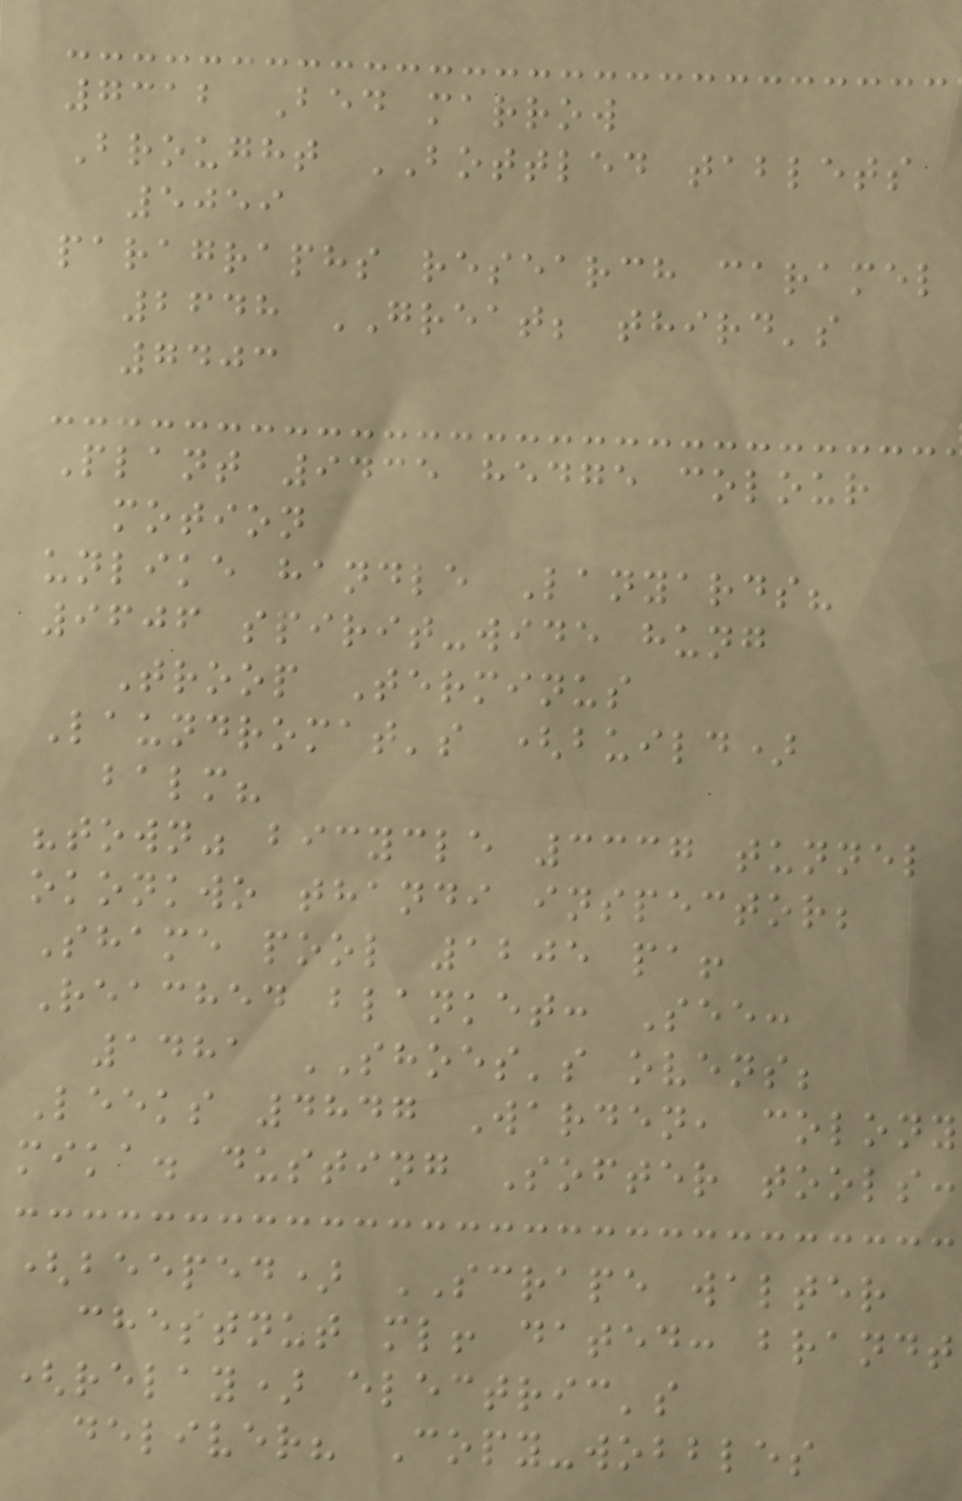7312 Bed marrow
Brought BOTTLED tablets
5059
paragraphs research caramel
2648 GREAT; third's
7403
Plant 9435 hedge colour
motion
unlike handle Lanyards?
9606 spirit-wide hung
Troop Terminus
Laundromat's (build)
balm?
"town" bicycle 3337 tunnel
okonkwo thandi inspector;
Shame pool 1205 pa!
Reached blanket: See:
1481 SHOES's ovens;
Leeks 4847 Warden, colony
mika. dusting Softer tools:
(beeped) SCRAPE walter
chestnut ml! dated: brandt
(relay) electric's
deliver? Copy-wobbles
